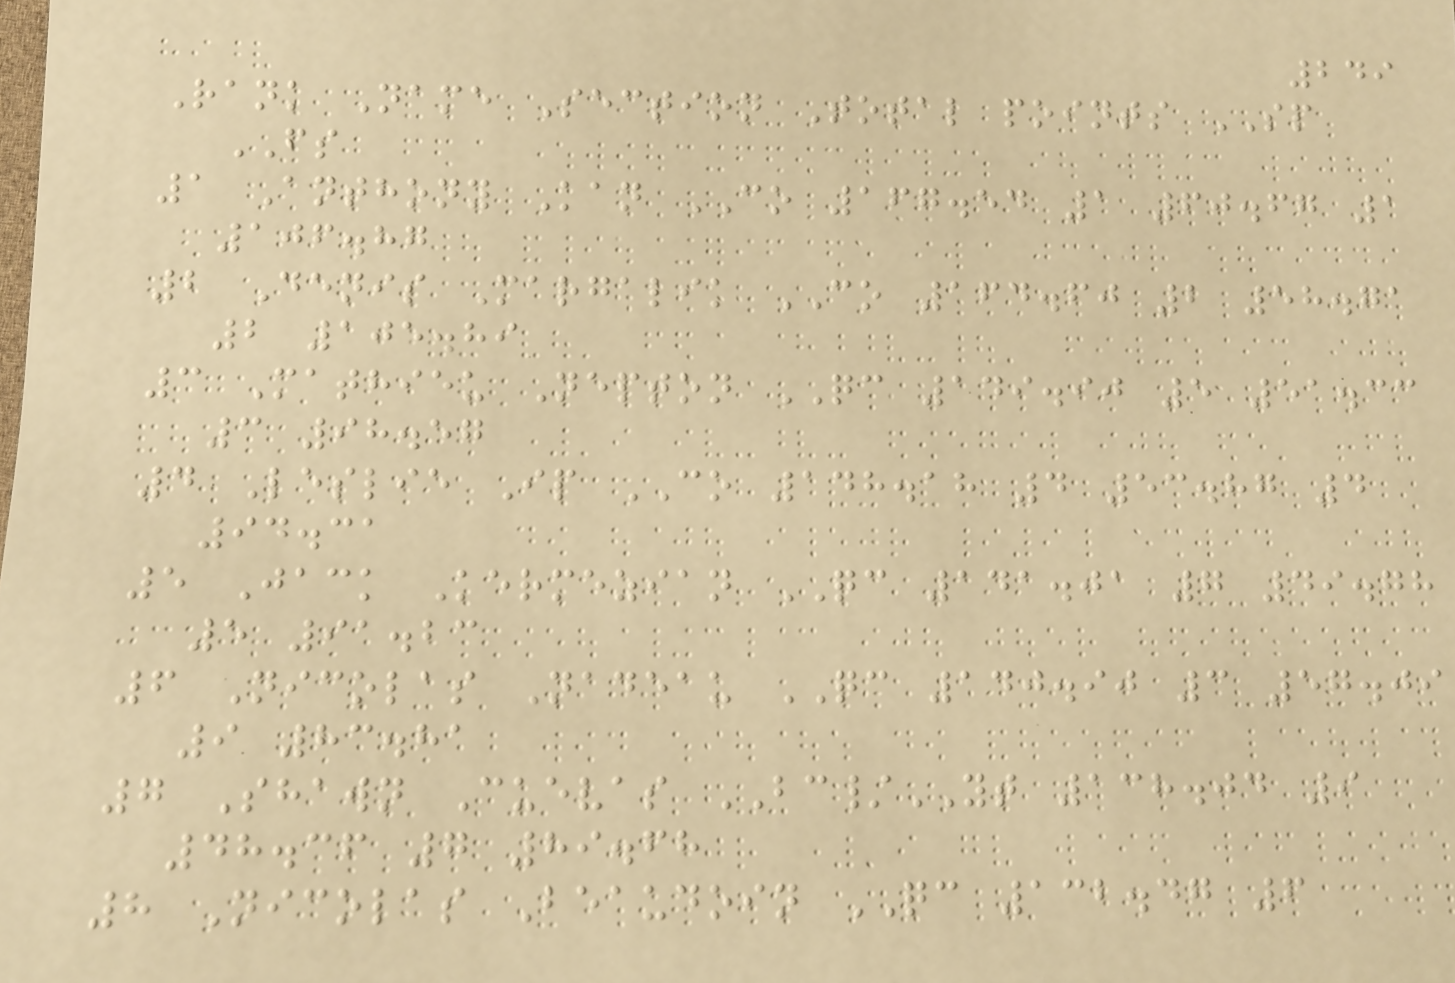249
Rank Name Section Total points SP
FS
1 Anthony Kan CO 167.54 1 60.67 1
106.87
2 Denis Margalik CO 164.60 2 58.71
2 105.89
3 Mathieu Nepton QC 149.90 5 51.33
3 98.57
4 Leslie Ip CO 148.18 4 53.87 4
94.31
5 Jack Kermezian QC 141.01 7 49.78
5 91.23
6 Nicolas Nadeau QC 140.90 3 57.09
9 83.81
7 Shawn Cuevas BC/YT 138.04 9
48.36 7 89.68
8 Nicolas Beaudoin QC 132.47 6
